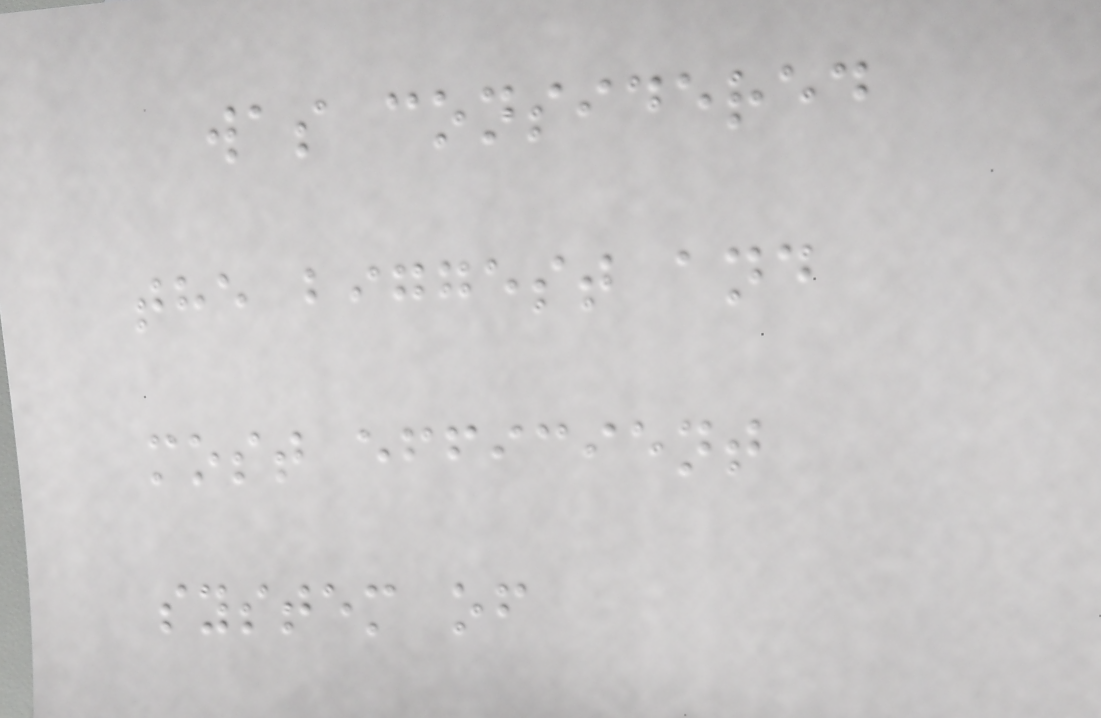was considered
the biggest and
most efficient
system of
